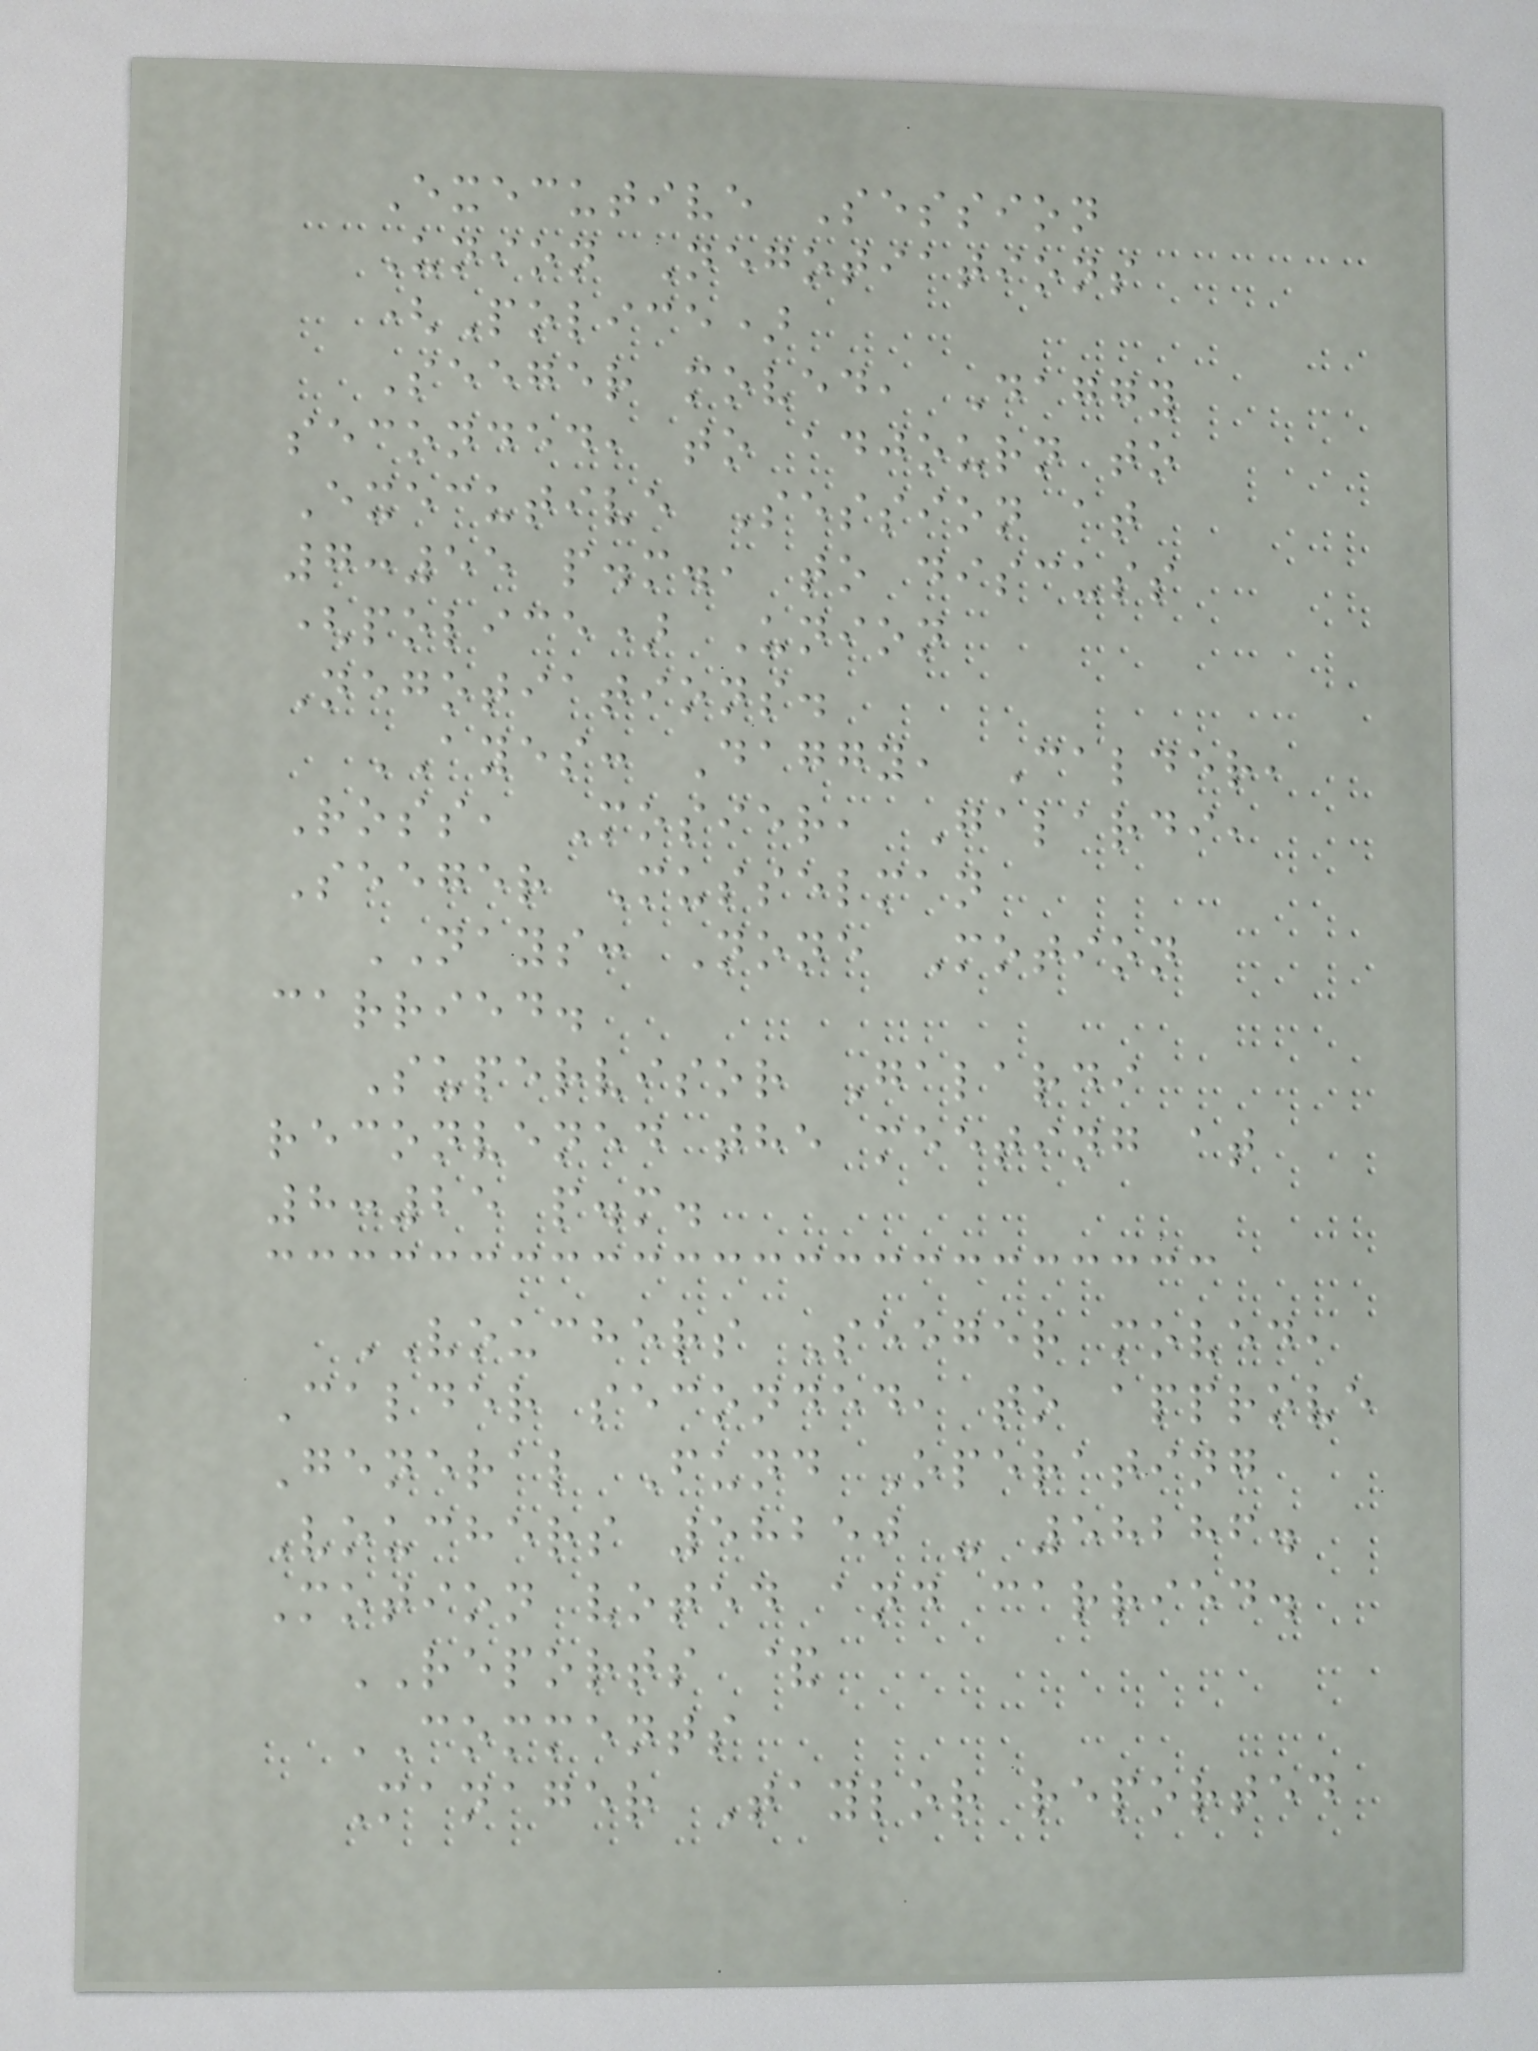Executive Session
Union Negotiations
(Police)
Seeger moved, Daggy
seconded, to adjourn to
Executive Session at
7:55 p.m., to discuss
(police) Union
Negotiations.
AYES: Daggy, Calder,
Ross, Mosier, Galardi,
Seeger Musselman
NAYS: None Motion
carried.
Supervisor Galardi
reconvened the meeting at
8:25 p.m.
VOUCHERS Seeger moved,
Calder seconded, to approve
General Fund Operating
Vouchers 58250 - 58286.
Motion voted and carried.
REPORTS &
COMMENTS
Manager Taylor reported
